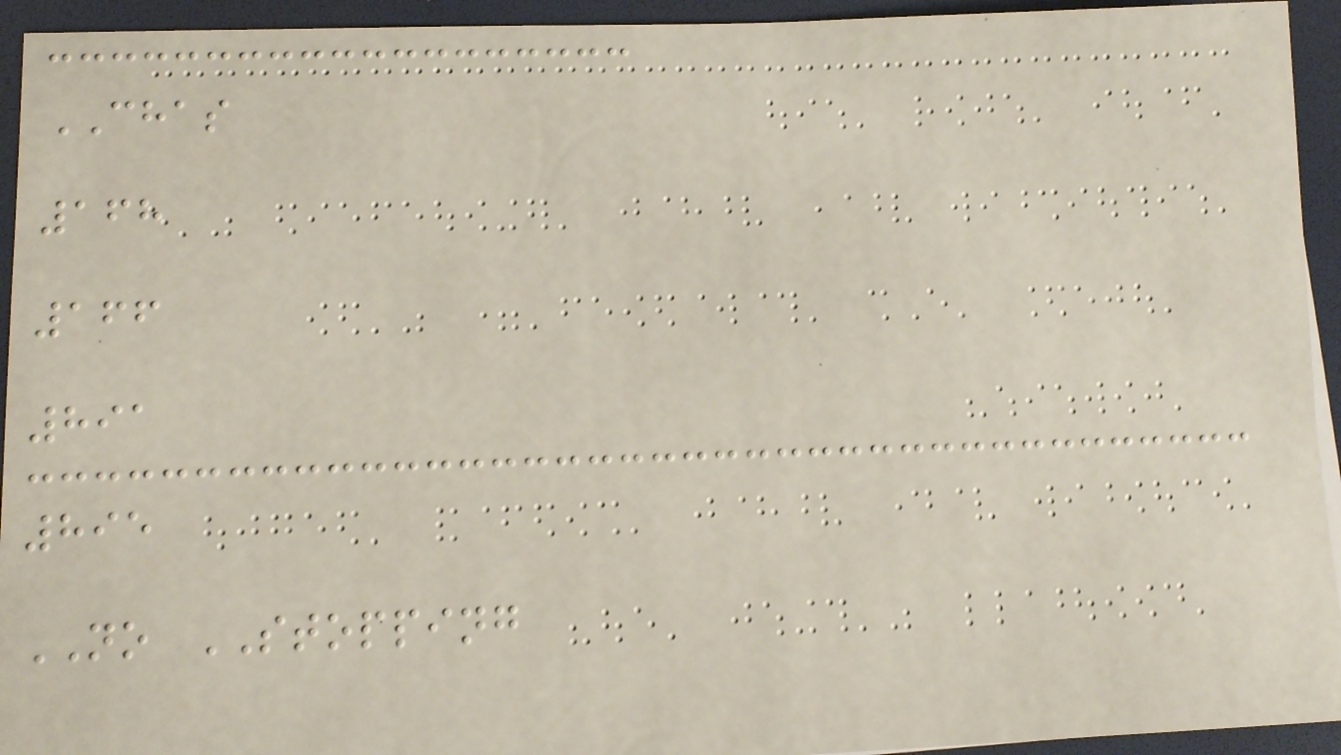CHAS
168
166
891
895
NO STOPPING
